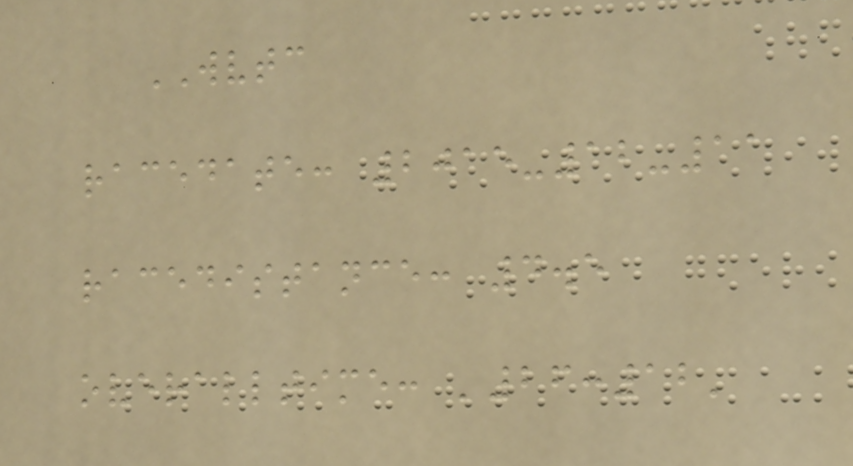WVTC
racedate: 2015-12-11
racedistance: 4.5
overalltime: '26:12'
